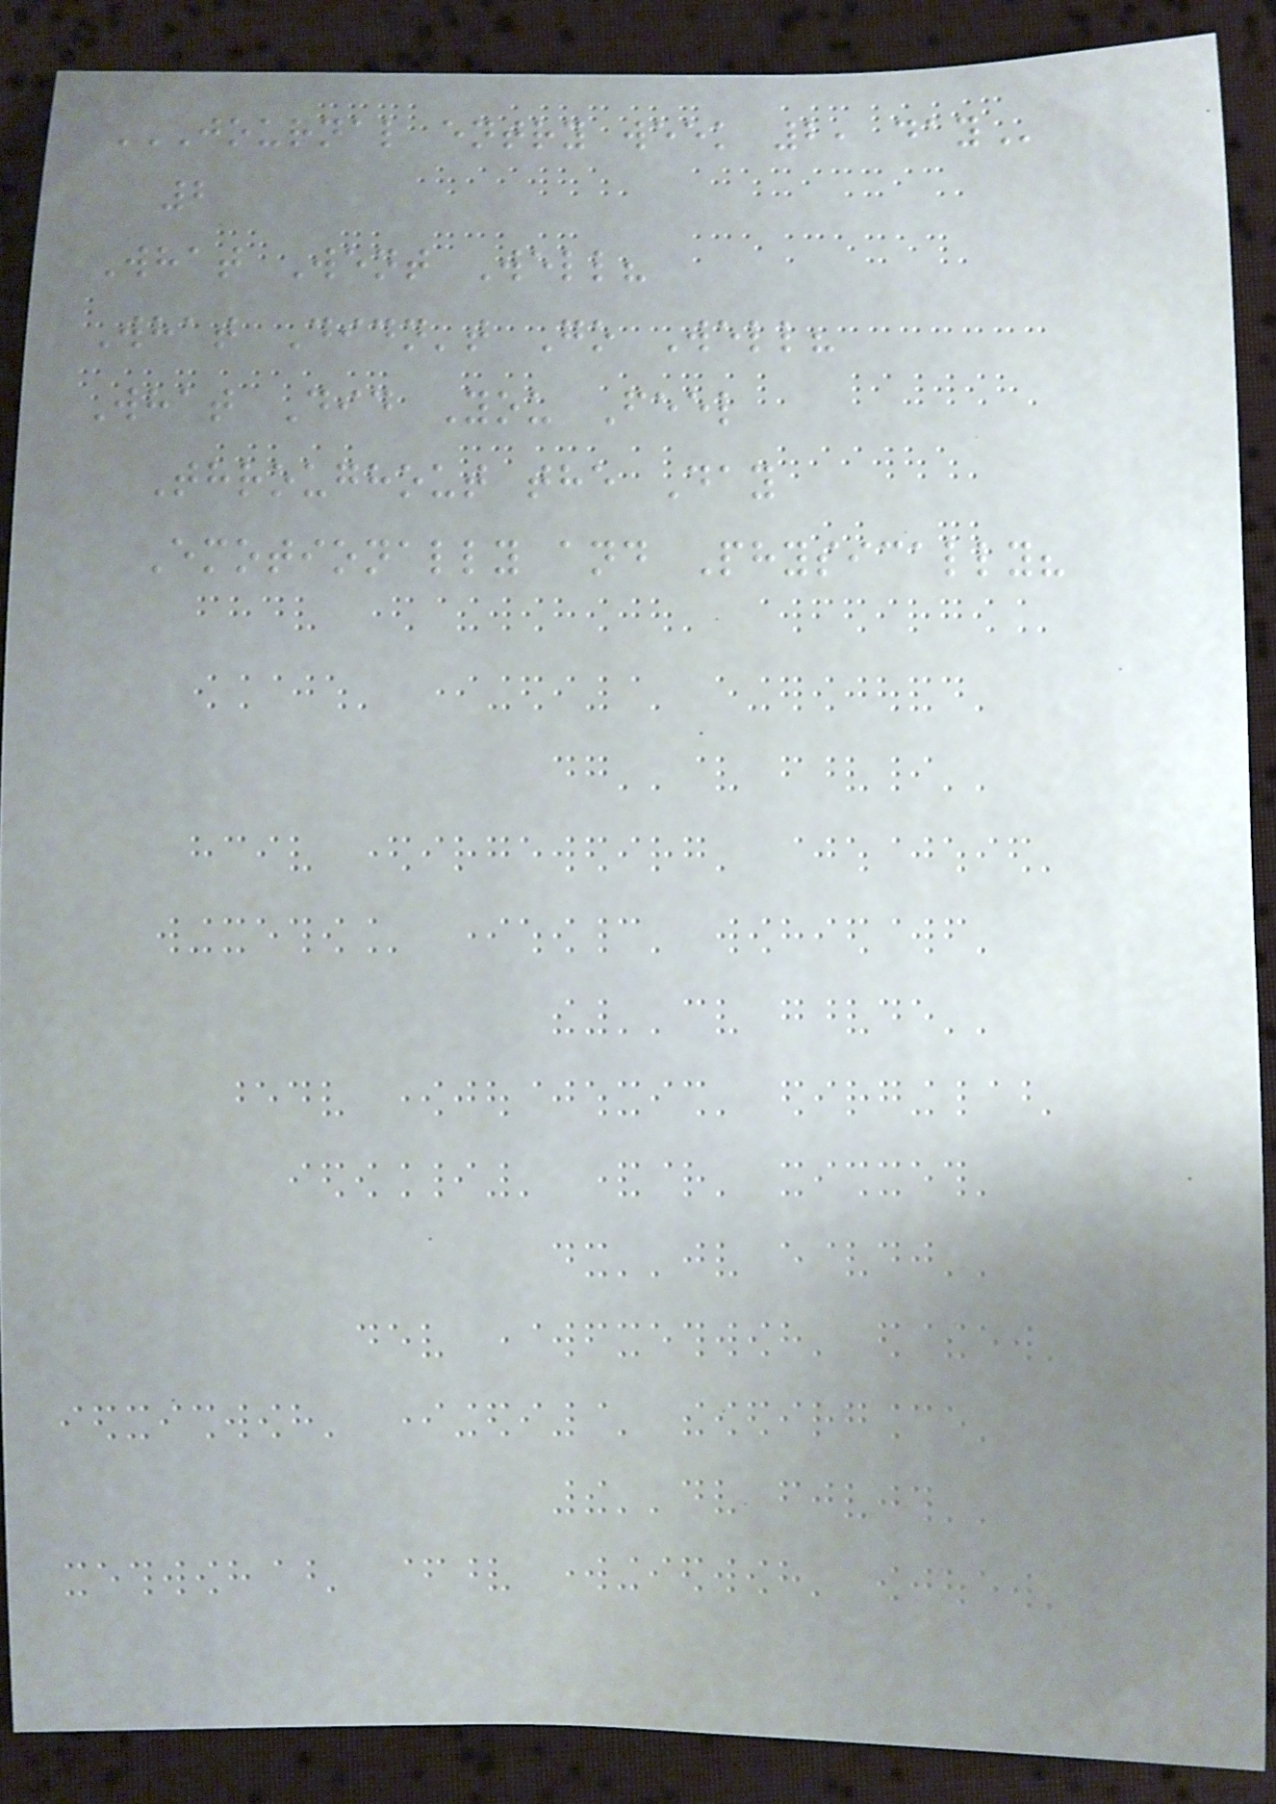JOURNAL ENTRY WEEK 2, DAY
2
What Went Well?
What Didn't Go Well?
What Did You Feel
Throughout the Day
Emotionally and Physically?
